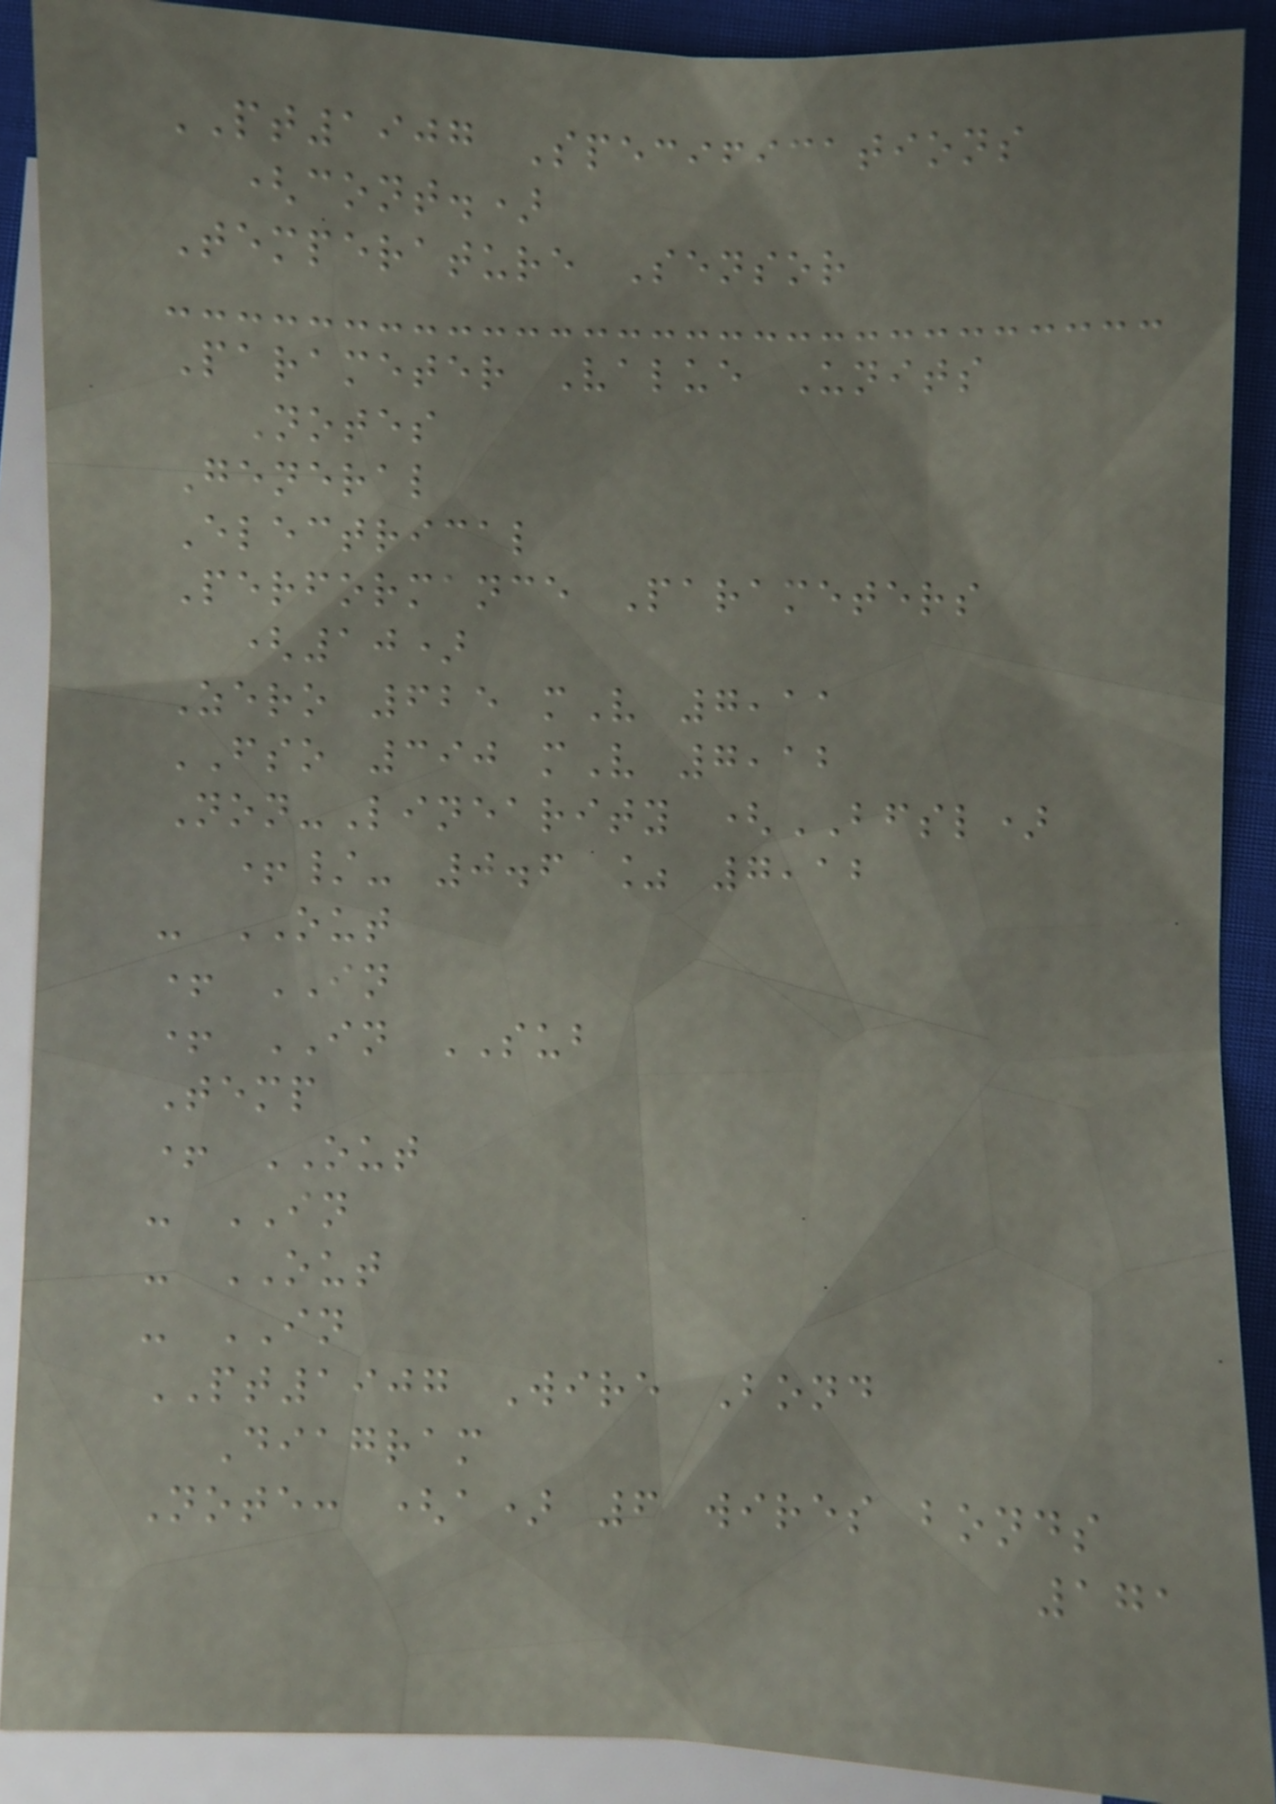PT1907 Specifications
(cont.)
Temperature Sensor
Parameter Value Units
Notes
General
Electrical
Performance Parameters
(10)
Zero 625 mV 7,11
FSO 390 mV 7,12
Non-Linearity (BFSL)
+/- 0.6 % 7,12
- OUT
+ IN
+ IN SUB
Temp
+ OUT
- IN
- OUT
- IN
PT1907 Wire Bond
Diagram
Note: (a) 6 wires bonds
171
